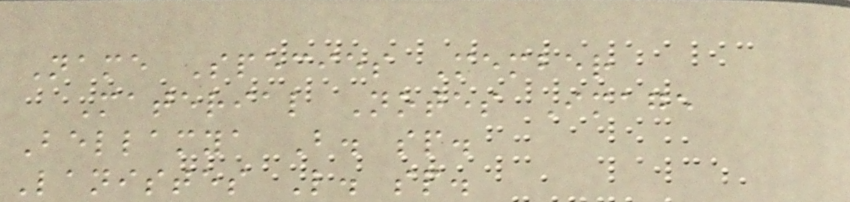Name Species Member
Material Notes Image
Bellamya B. sp.
Lanistes L. sp.
